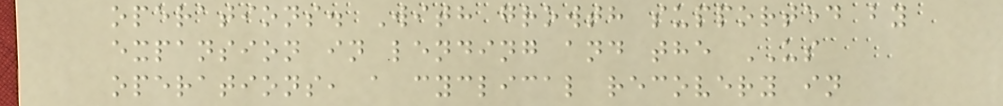operations. With growth supported by
expansion in lending and the US
operations, a cyclical recovery in
